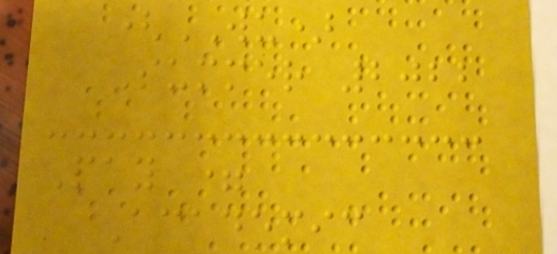(WU)
Summer 2022
Pay =
Academic
